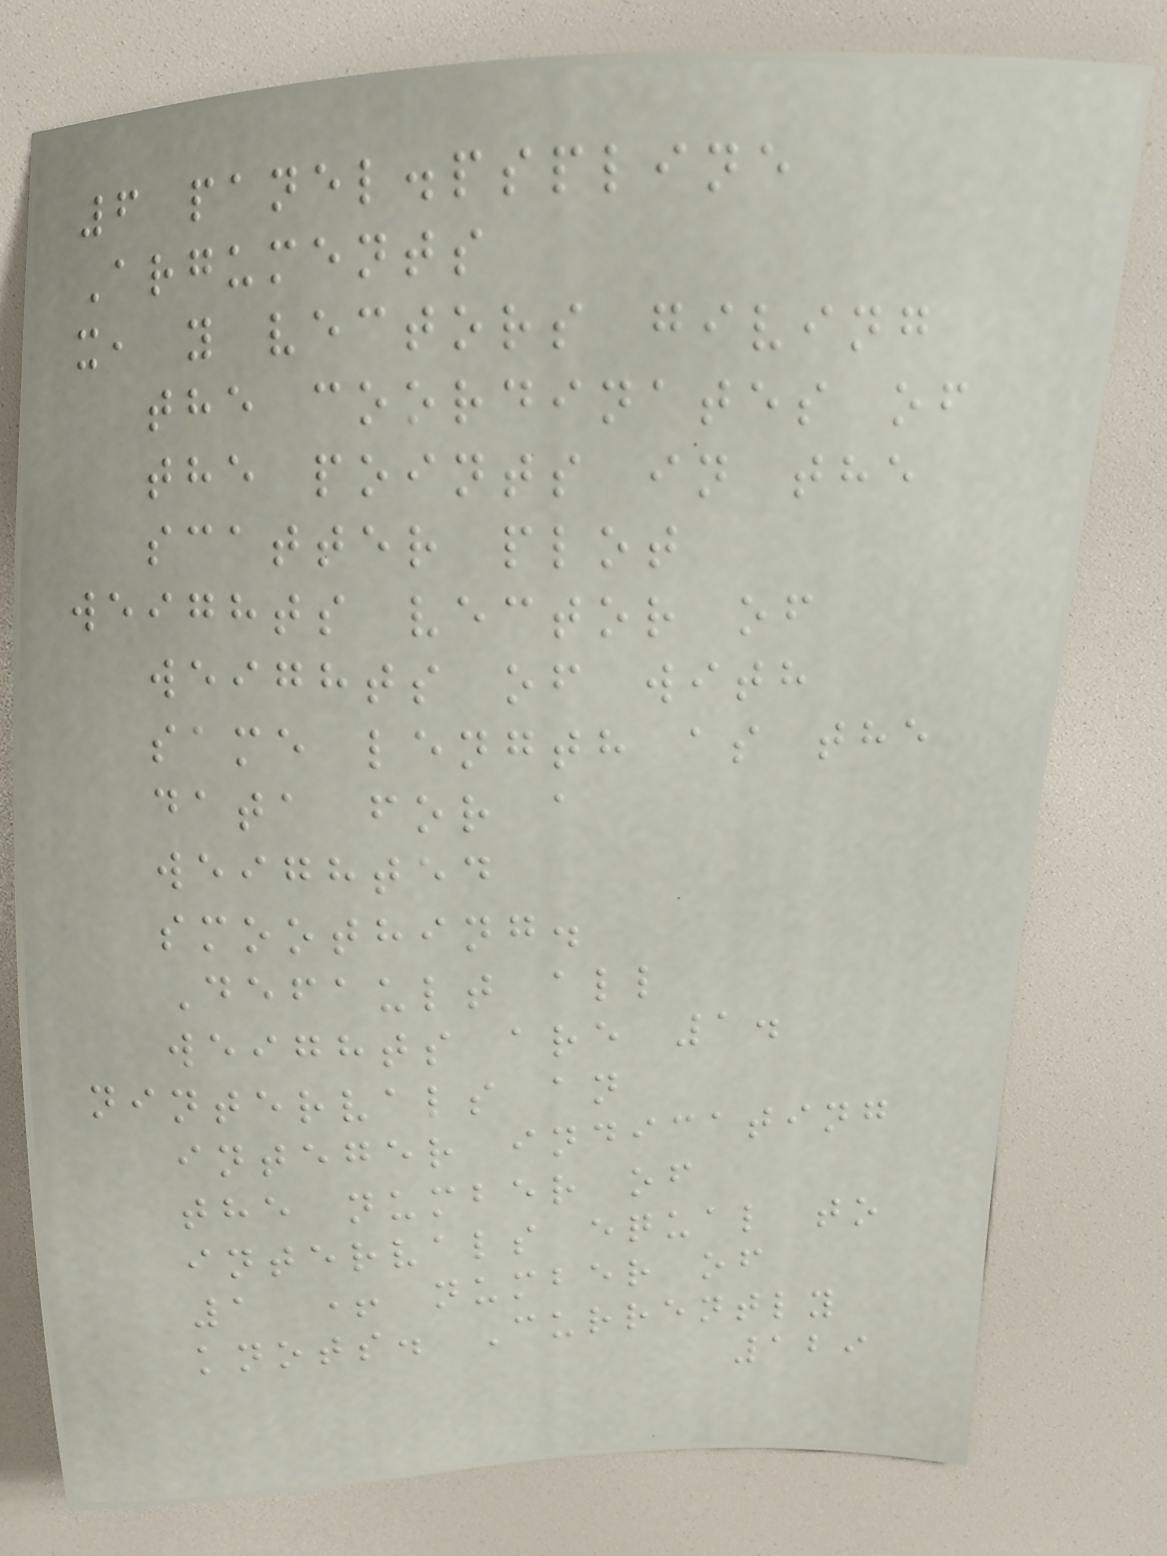6 panel.pspline
Arguments
x, y vectors giving
the coordinates of
the points in the
scatter plot
weights vector of
weights of with
same length as the
data for a
weighted
smoothing.
Default all
weights are 1.
nintervals an
integer indicating
the number of
intervals equal to
1 + number of
knots. Currently
129
